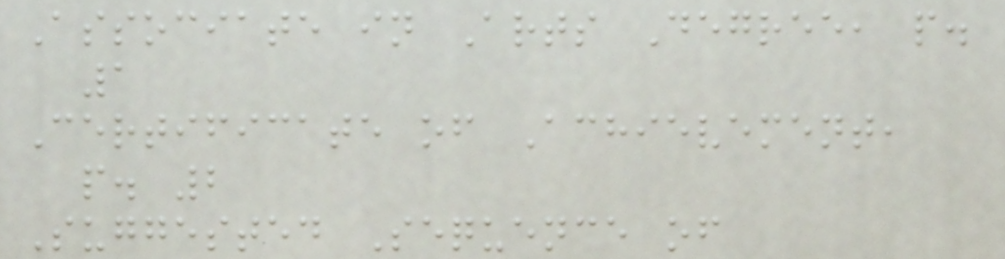Associate in Arts Degree, p.
1
Certificate of Achievement,
p. 2
Suggested Sequence of
